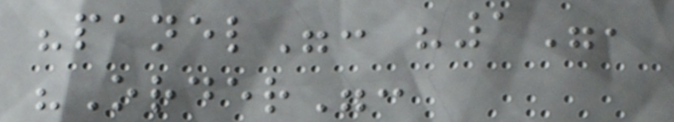"panel": "1",
"Order":
